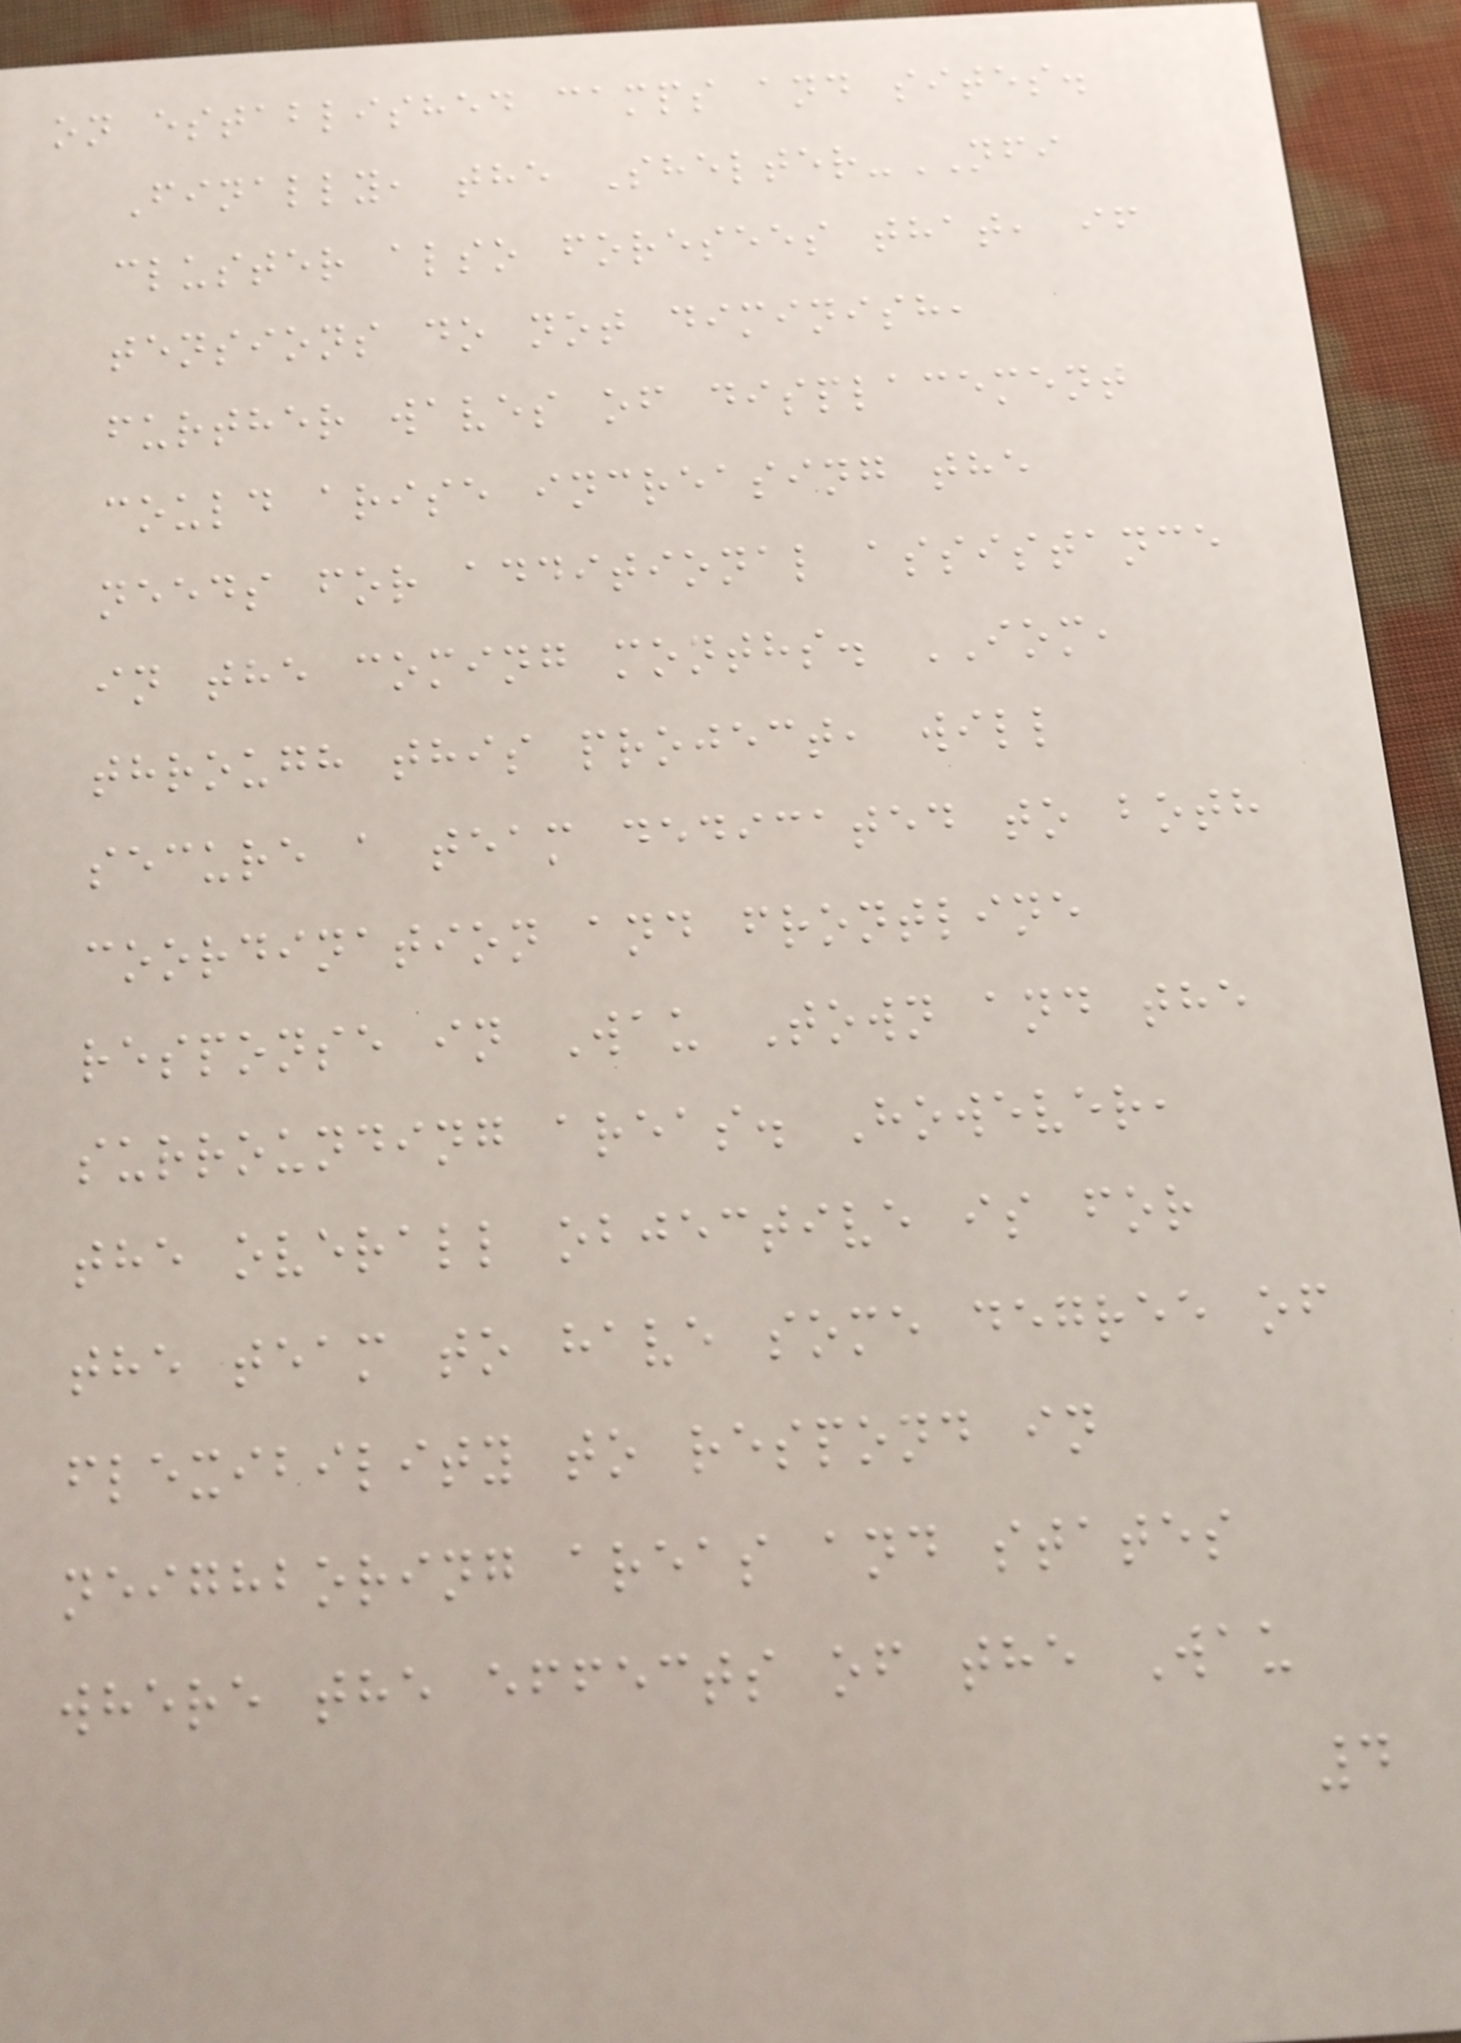on established camps and sites.
Finally, the Shelter-NFI
cluster also foresees that, if
tensions do not diminish,
further waves of displacement
could arise increasing the
needs for additional assistance
in the coming months. IOM,
through this project, will
secure a team dedicated to both
coordination and frontline
response in Wau Town and the
surrounding areas. However,
the overall objective is for
the team to have some degree of
flexibility to respond in
neighboring areas and states
where the effects of the Wau
4
